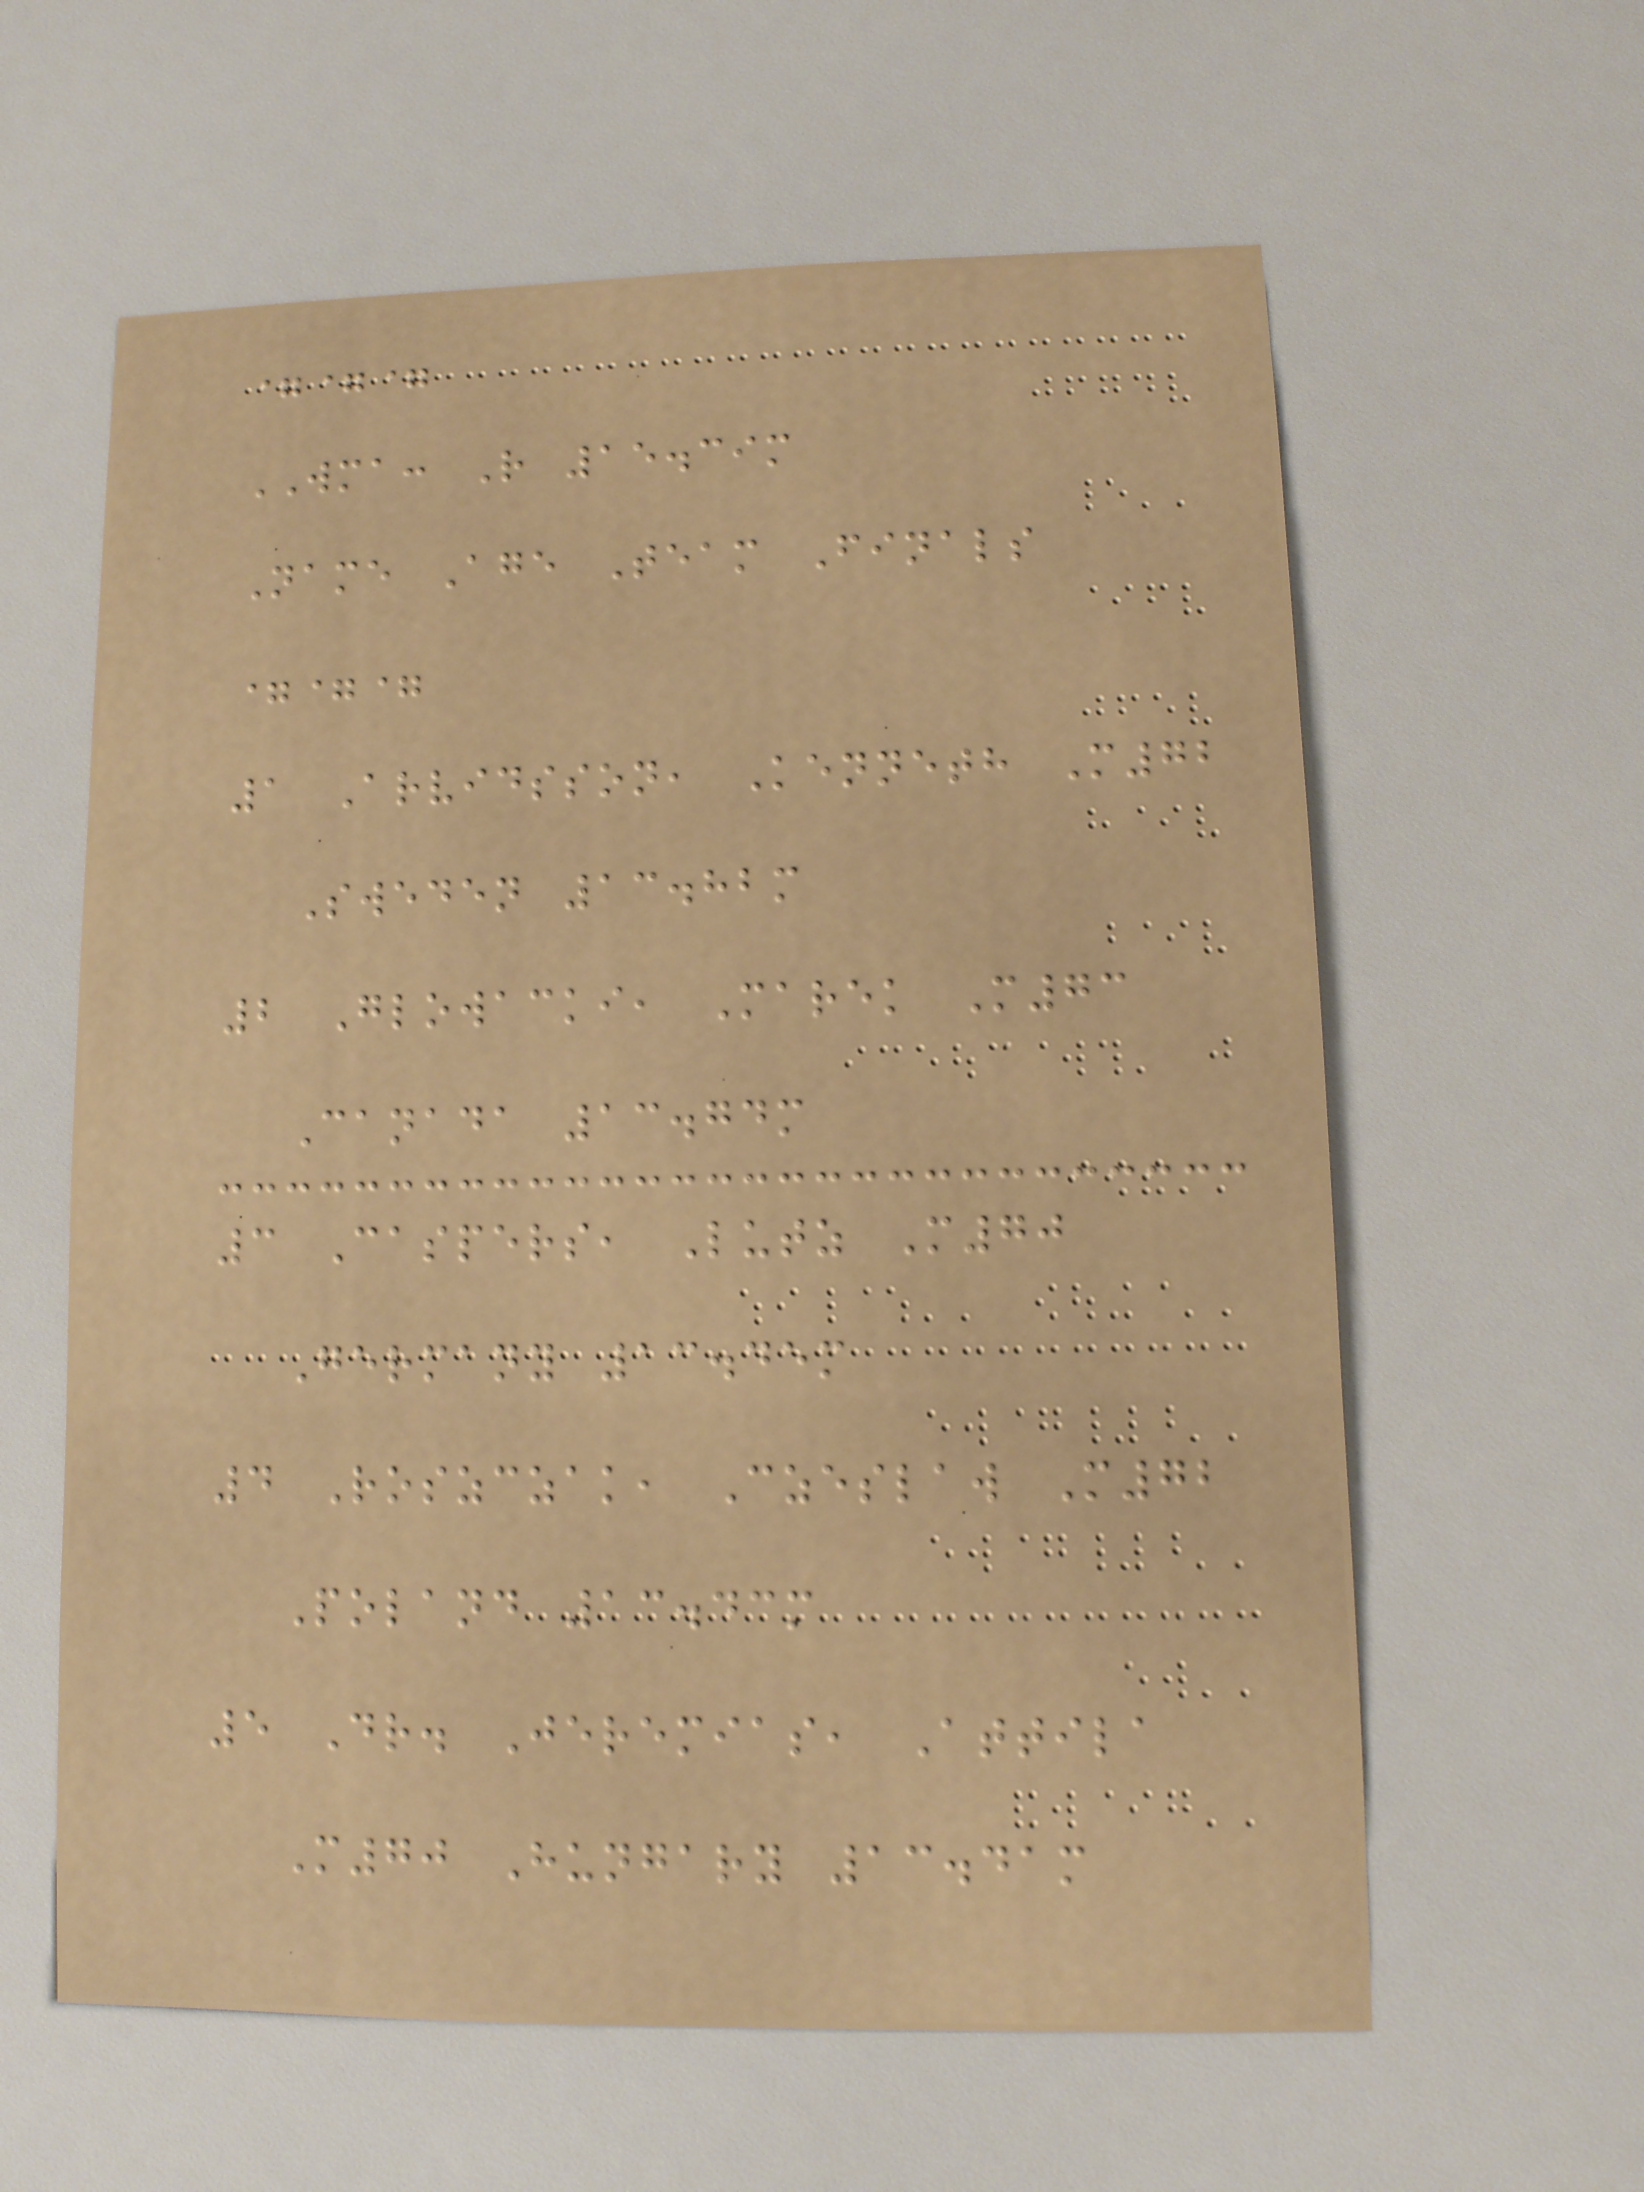===
WMA: R 15.39m
Name Age Team Finals
===
1 Arvidsson, Kenneth M72
Sweden 13.82m
2 Glowacki, Marek M73
Canada 13.74m
3 Caspers, Lutz M70
Germany 13.45m
4 Roszczak, Czeslaw M72
Poland 13.43m
5 Dr. Jeremias, Attila
M70 Hungary 13.41m
